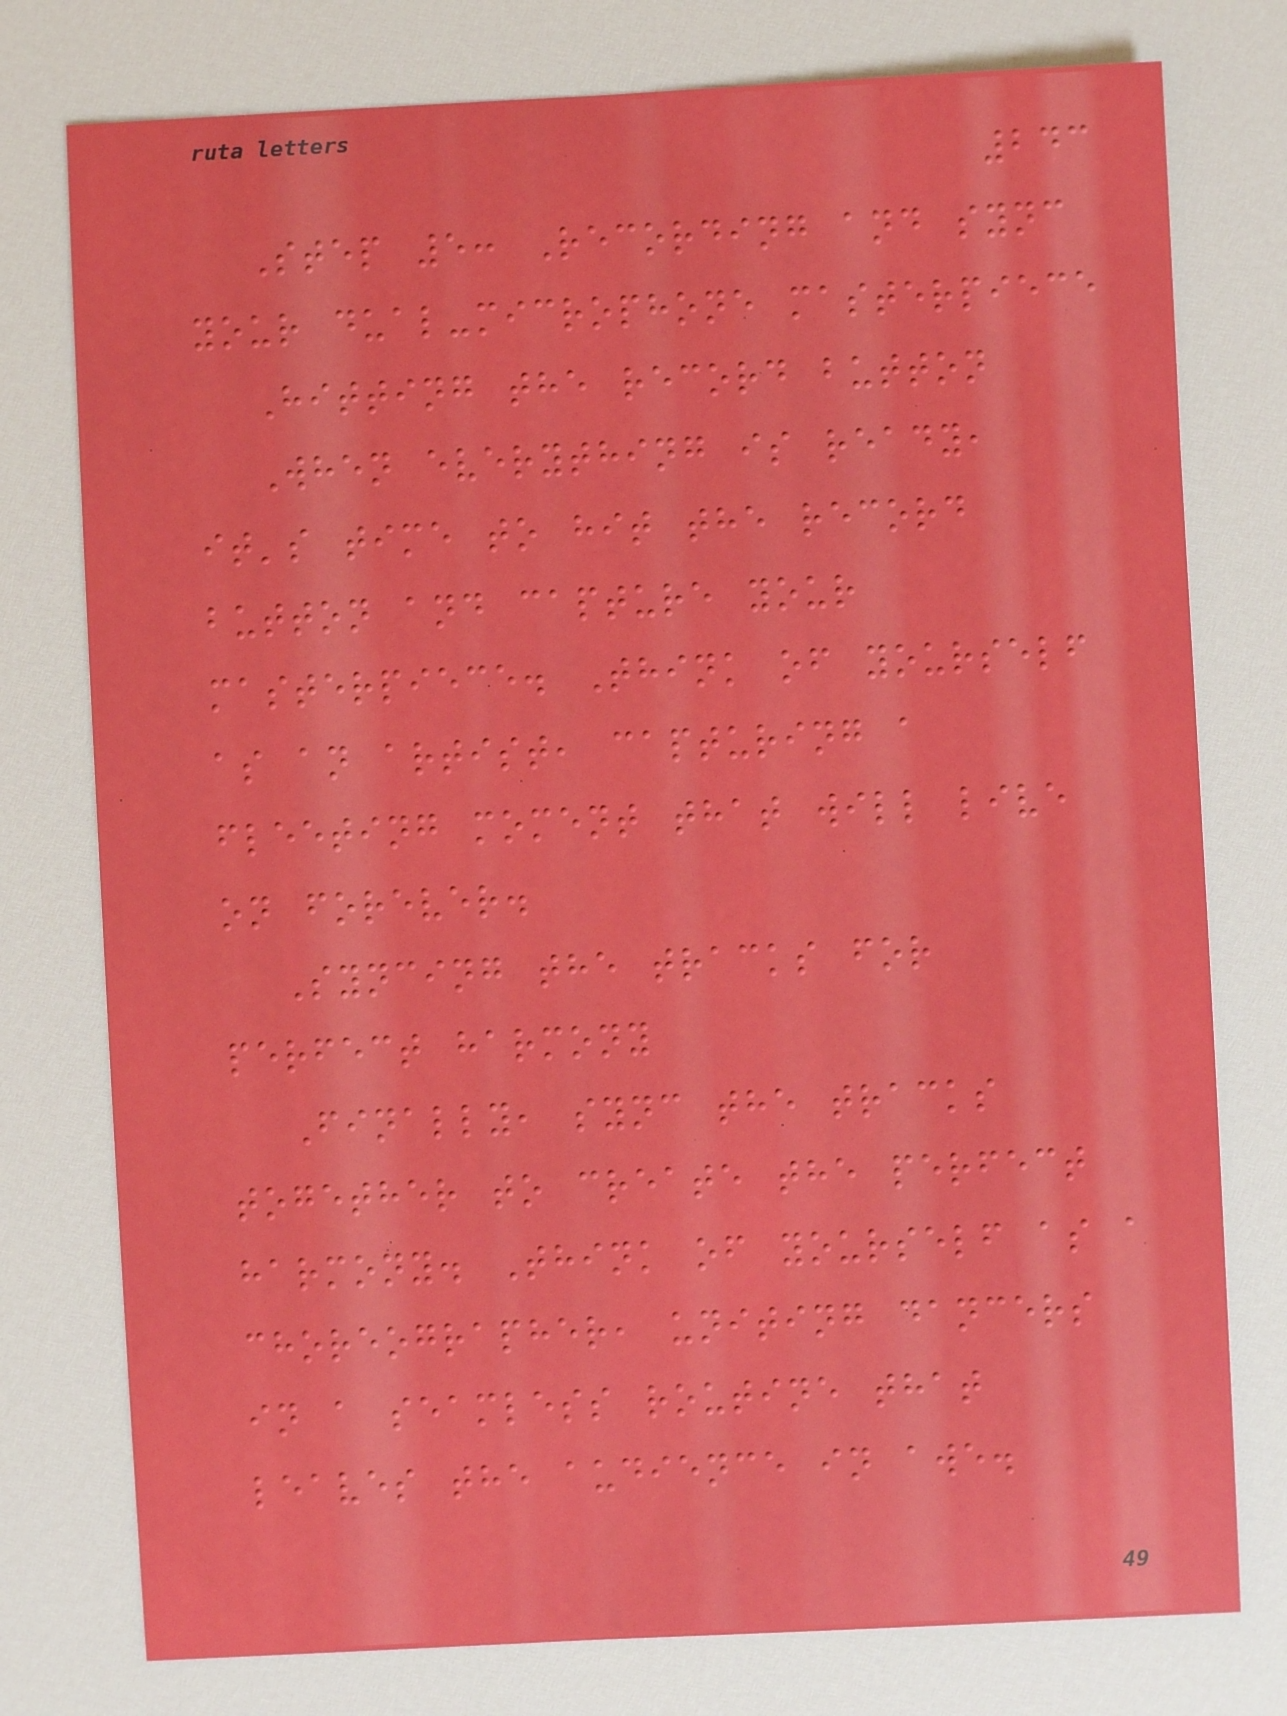243
Step 5: Recording and sync
your dual-microphone masterpiece
Hitting the record button
When everything is ready,
it's time to hit the record
button and capture your
masterpiece. Think of yourself
as an artist, capturing a
fleeting moment that will live
on forever.
Syncing the tracks for
perfect harmony
Finally, sync the tracks
together to create the perfect
harmony. Think of yourself as a
choreographer, uniting dancers
in a seamless routine that
leaves the audience in awe.
